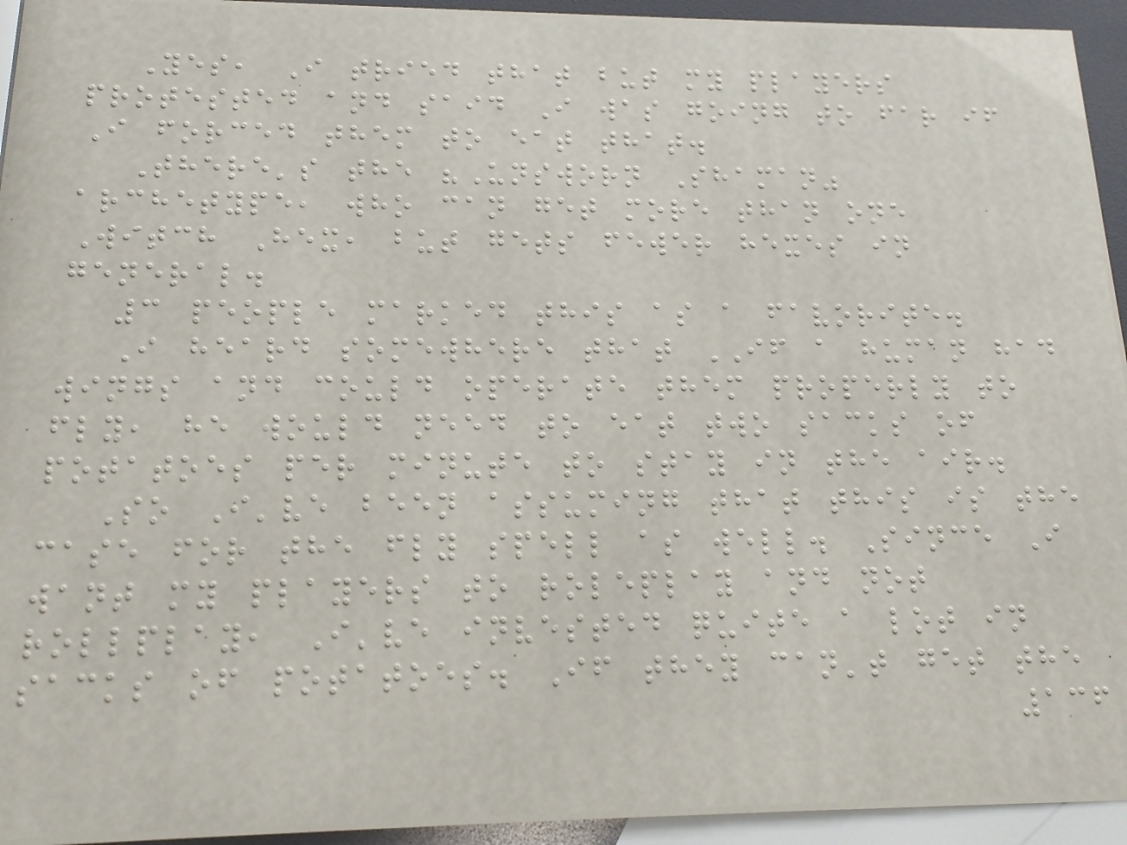Yes, I tried that but my players
protested and said I was going to far if
I forced them to eat that.
There's the "Unsworn Shaman"
archetype, who can get more than one
Witch Hex, but gets fewer hexes in
general.
3 people marked this as a favorite.
I heard somewhere that IF a human had
wings and could operate them properly to
fly, he would need to eat two sacks of
potatoes per minute to stay in the air.
So I've been assuming that this is the
case for the fly spell as well. Since I
want my players to roleplay and not
rollplay, I've invested quite a lot in
sacks of potatoes. If they can't get the
136
